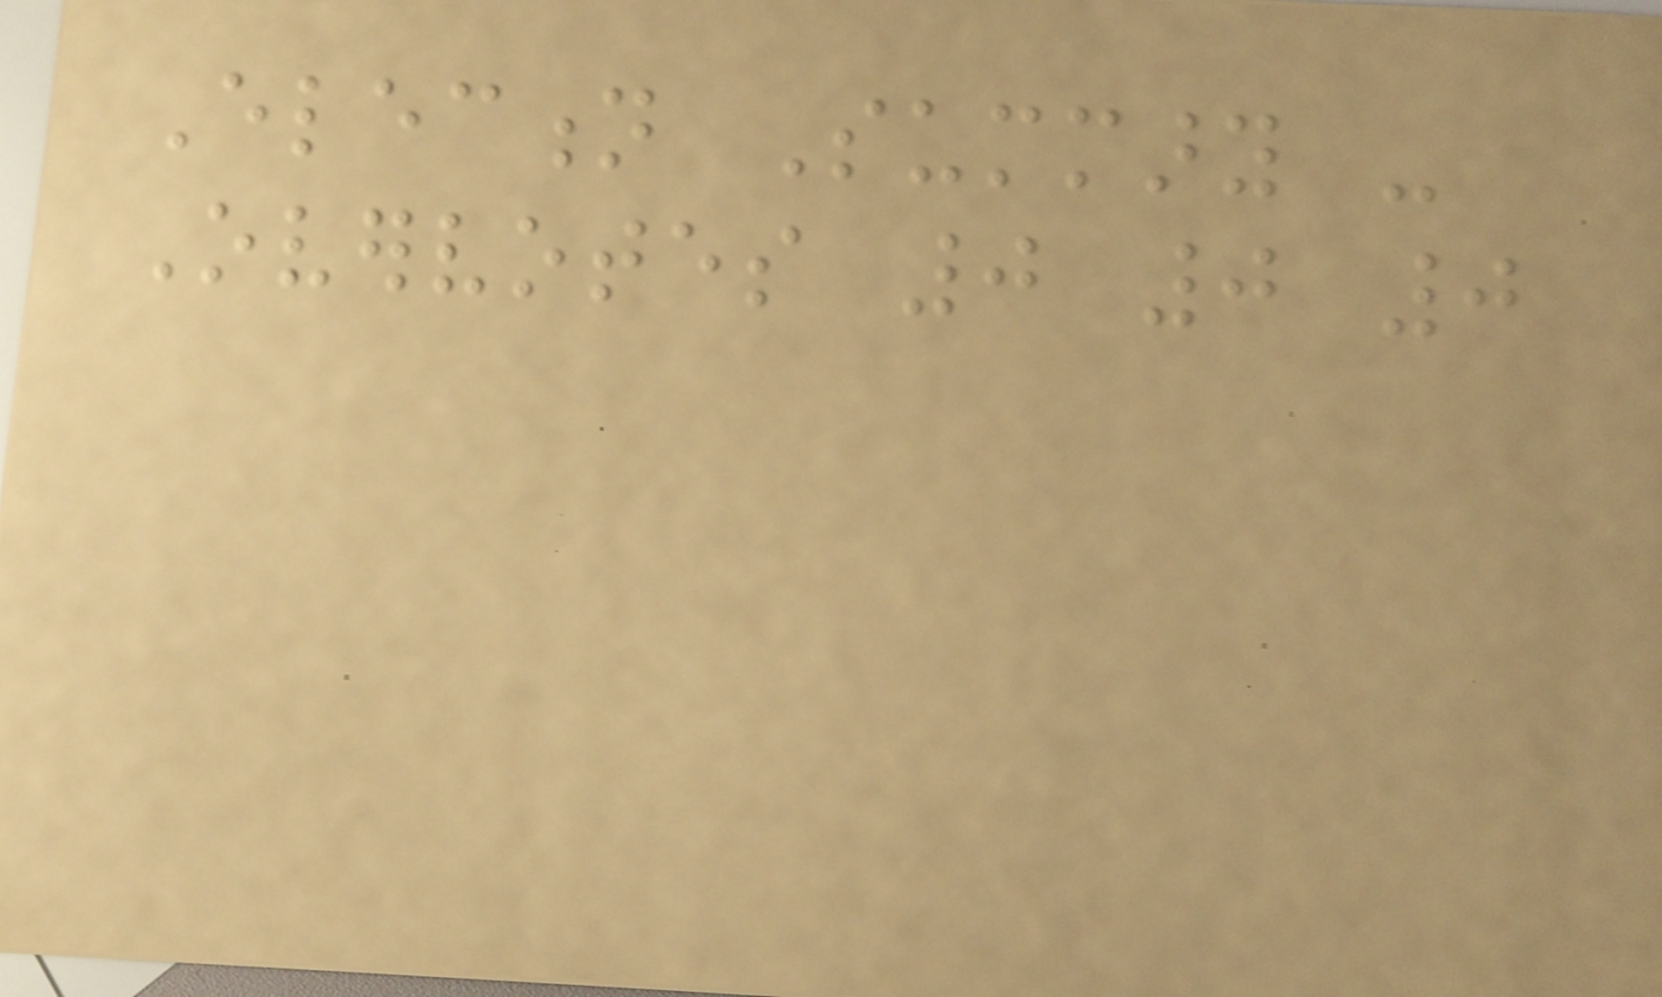Election Summary -
Overvotes 0 0 0
